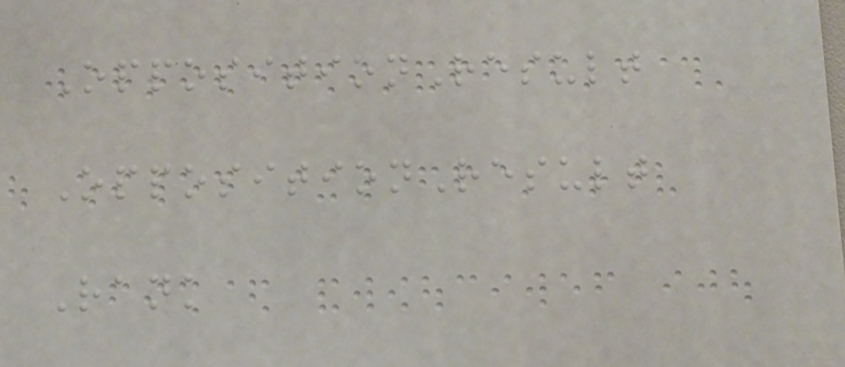OppositionResult
OppositionResult
Rank
